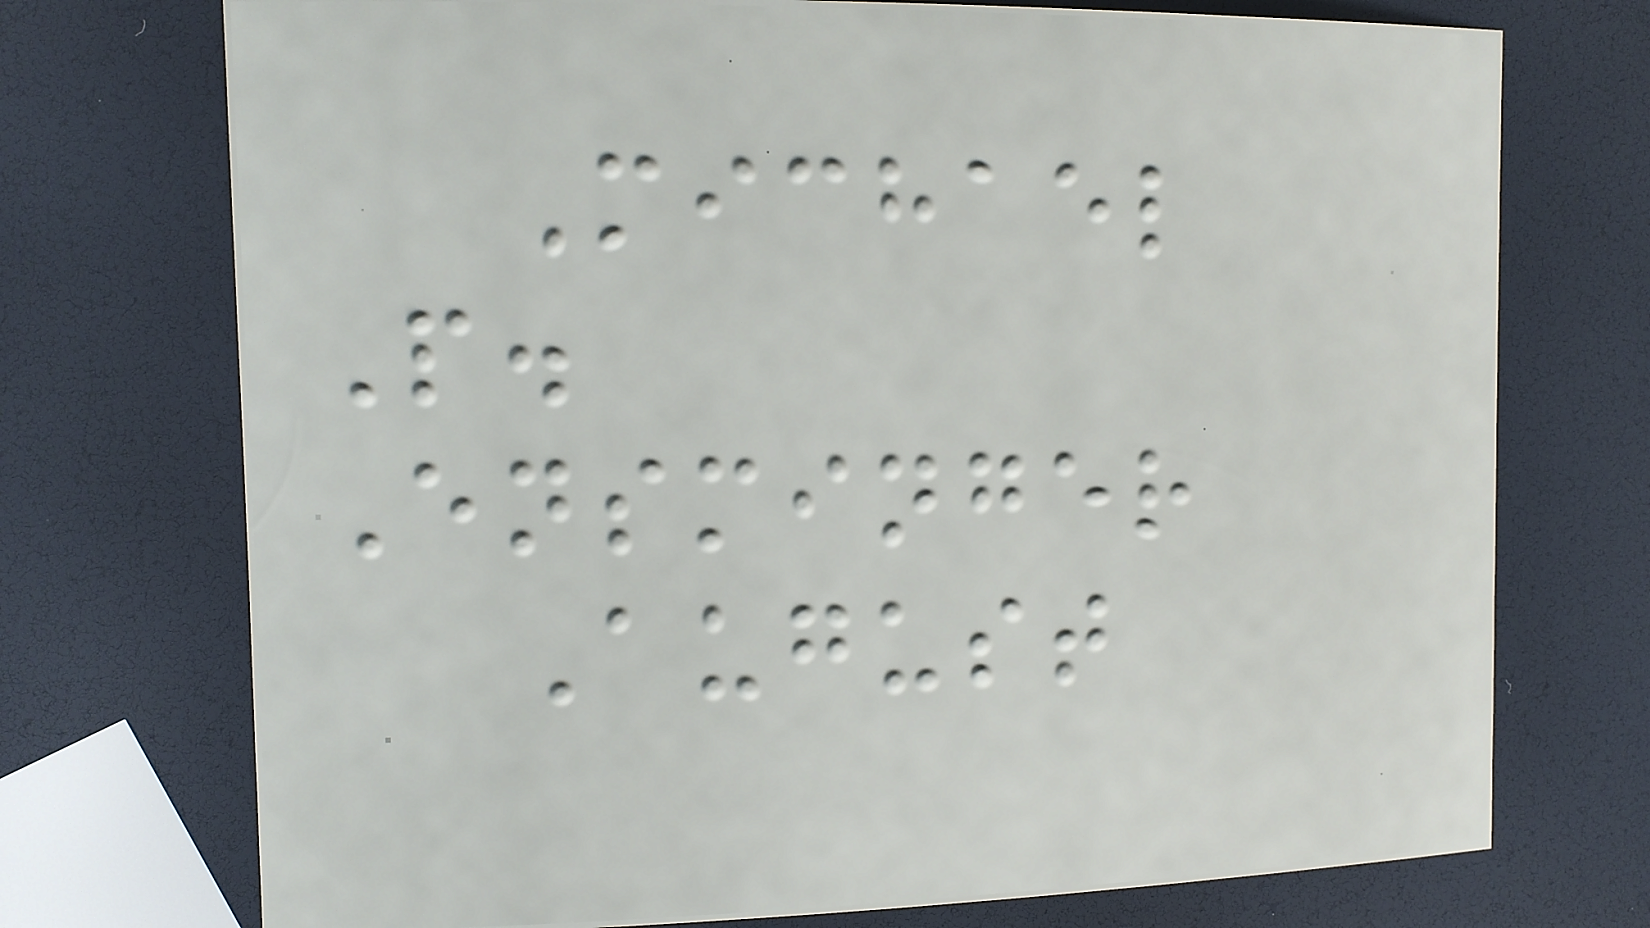Michael
P.
Ensminger
August
